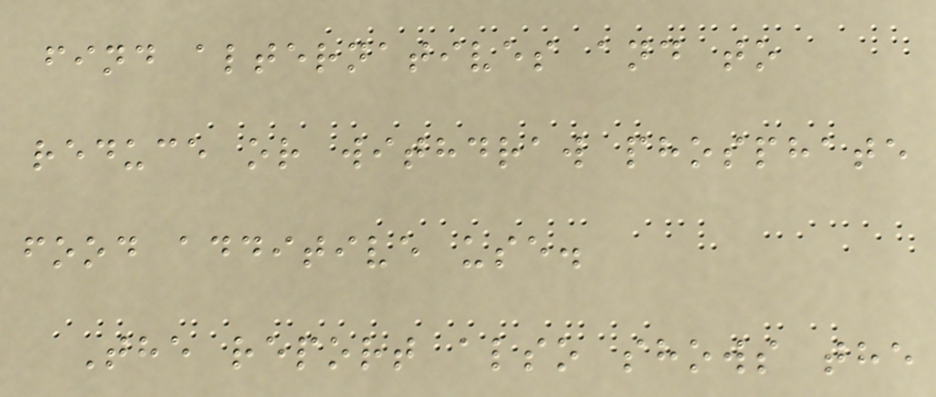find alternatives and to
reduce or withdraw phosphate
food additive use.
The report also shows the
